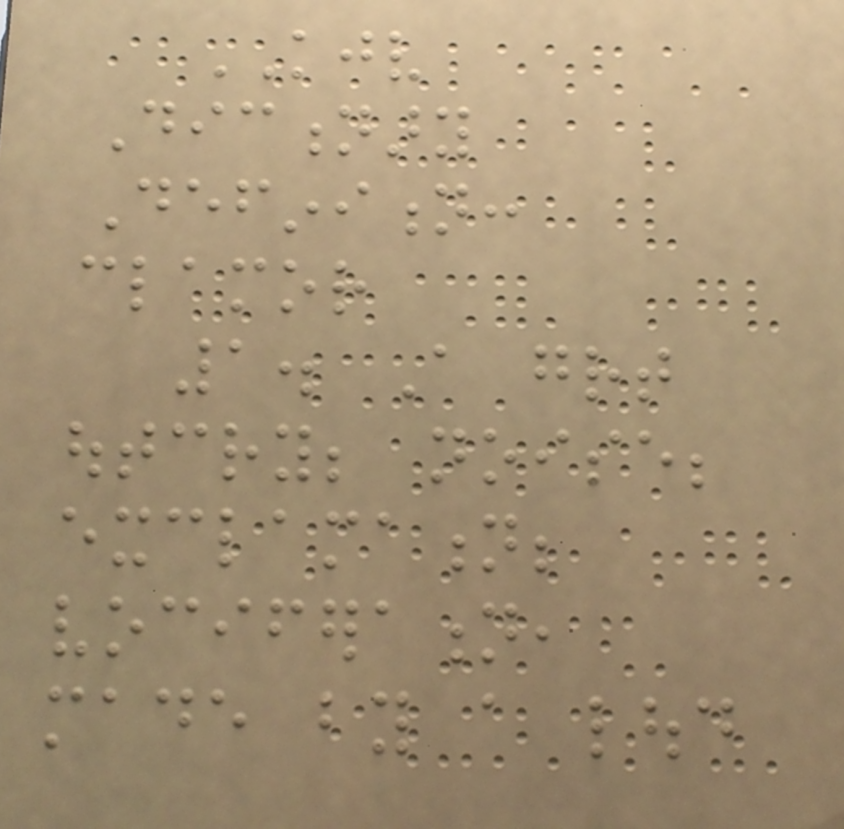KJV
Dictionary
Definition:
clamor
1. A great
outcry; noise;
exclamation;
vociferation,
made by a loud
